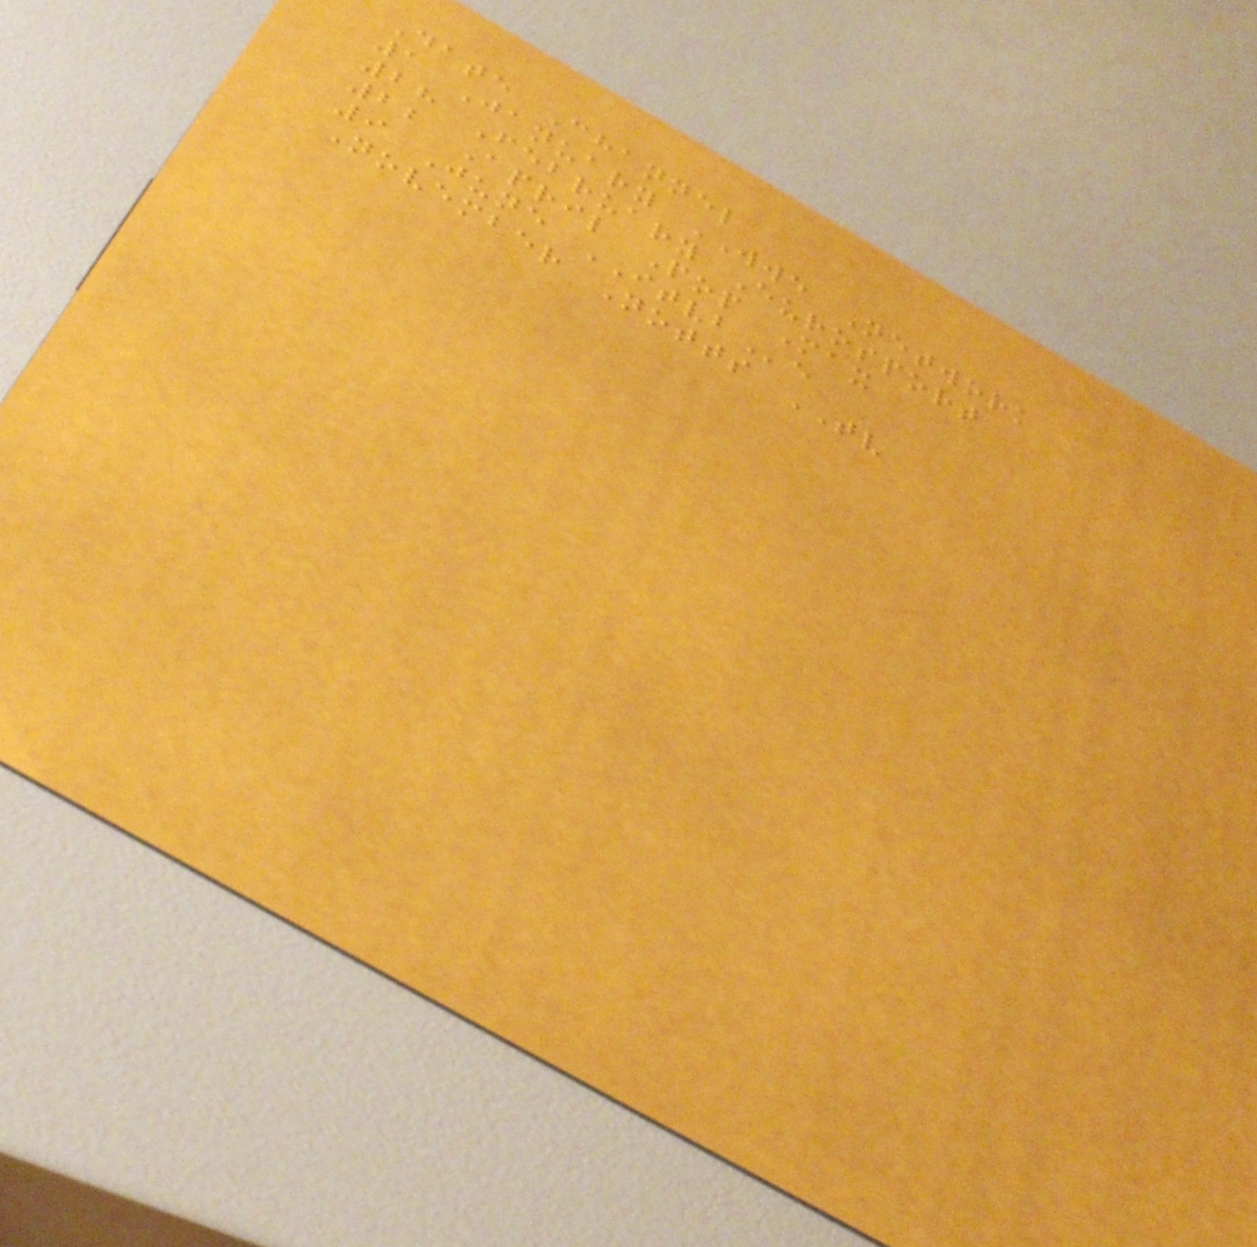Date Channel
1 January WWE Network
28 February Eurosport
22 April Pop Max
9 June ITVBe
November Notts TV
